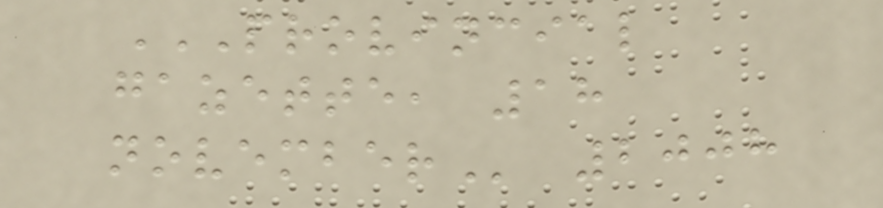PROVINCIAL
GAZETTE, 18
NOVEMBER 2008
